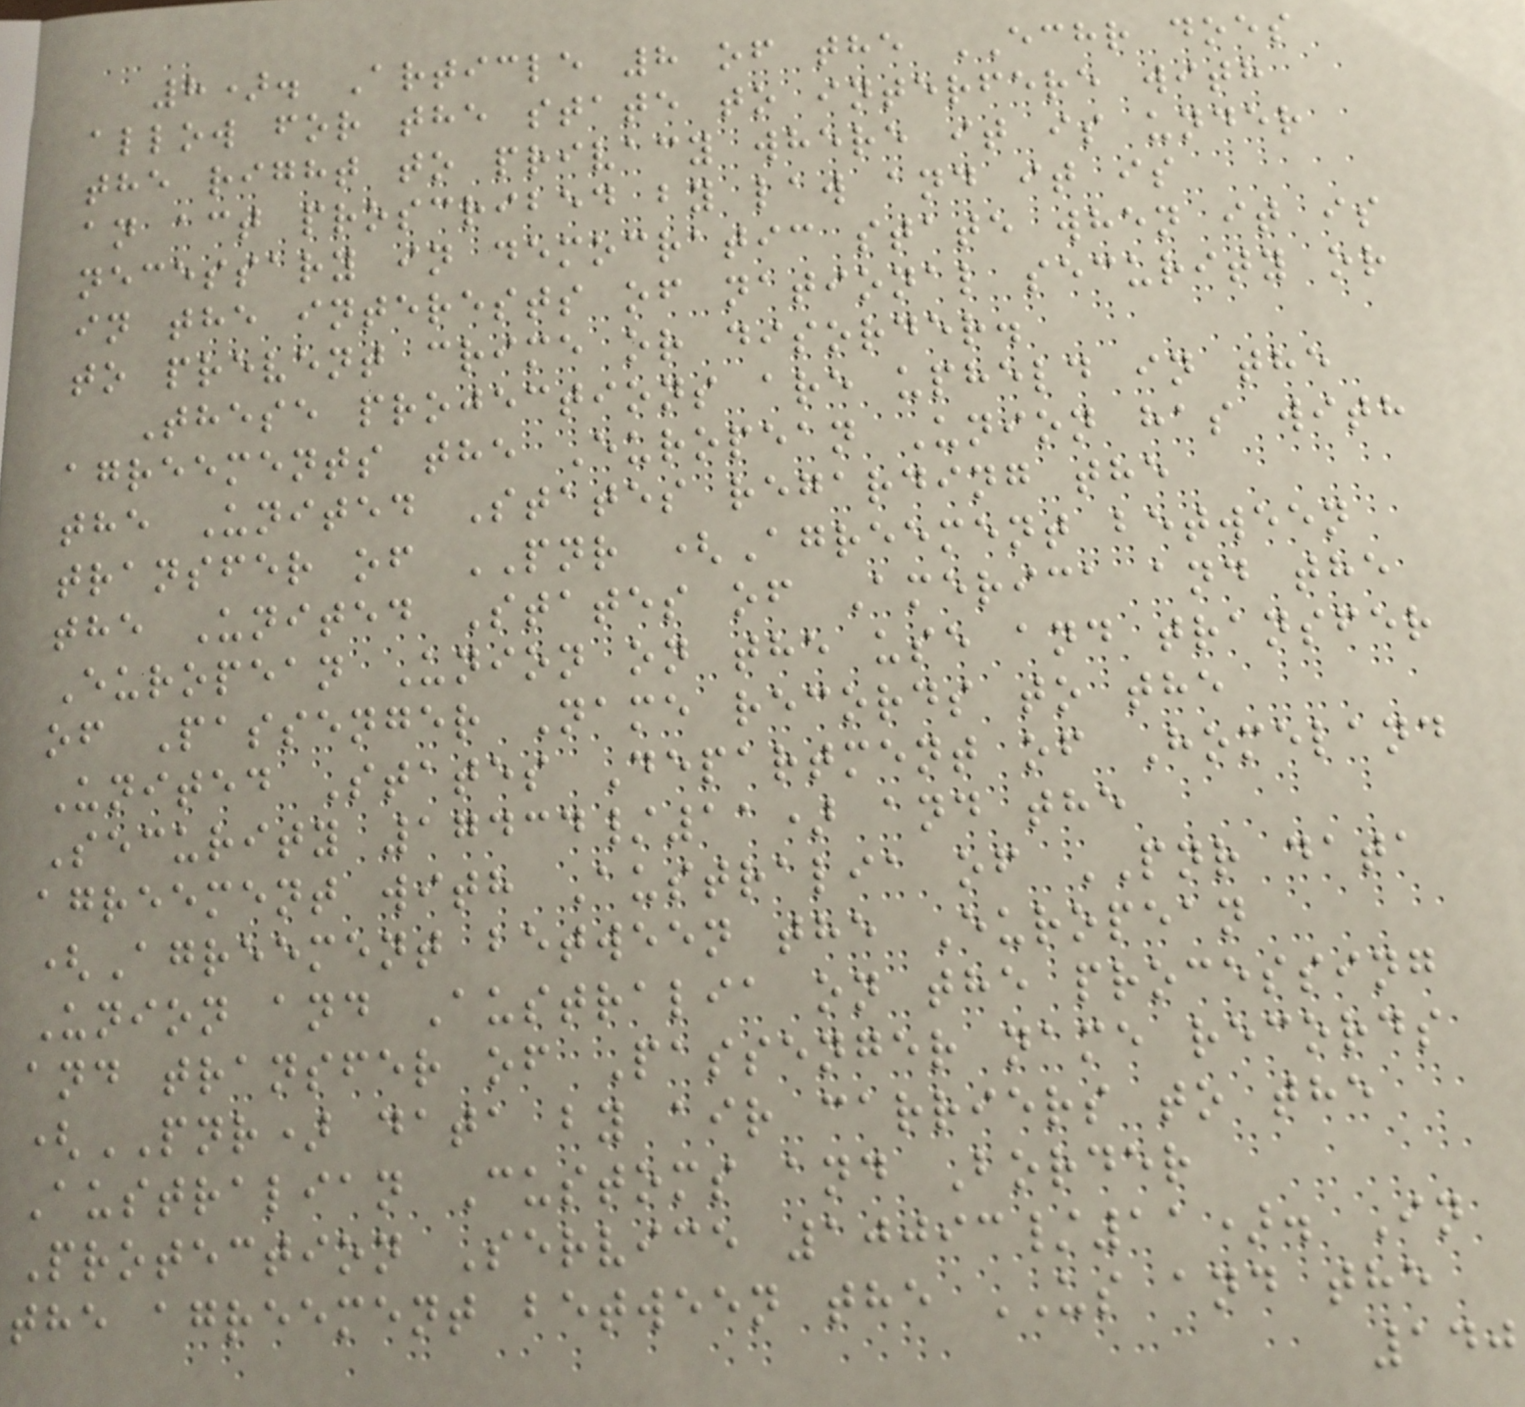8). Article 8 of the ECHR does
allow for the state to interfere with
the right to privacy where it is under
an act proscribed by law and it is
necessary in democratic state when it is
in the interests of national security or
to prevent crime or disorder.
These projections are upheld in the
agreements the European Union has with
the United States regarding the
transfer of PNR (Agreement between
the United States of America and the
European Union on the use and transfer
of Passenger Name records to the
United States Department of Homeland
Security 17434/11) and the
agreement with Australia of PNR data
(Agreement between the European
Union and Australia on the processing
and transfer of Passenger name records
(PNR) data by air carriers to the
Australian Customs and Border
Protection Service 10093/11). In
the agreement between the US and the
140
